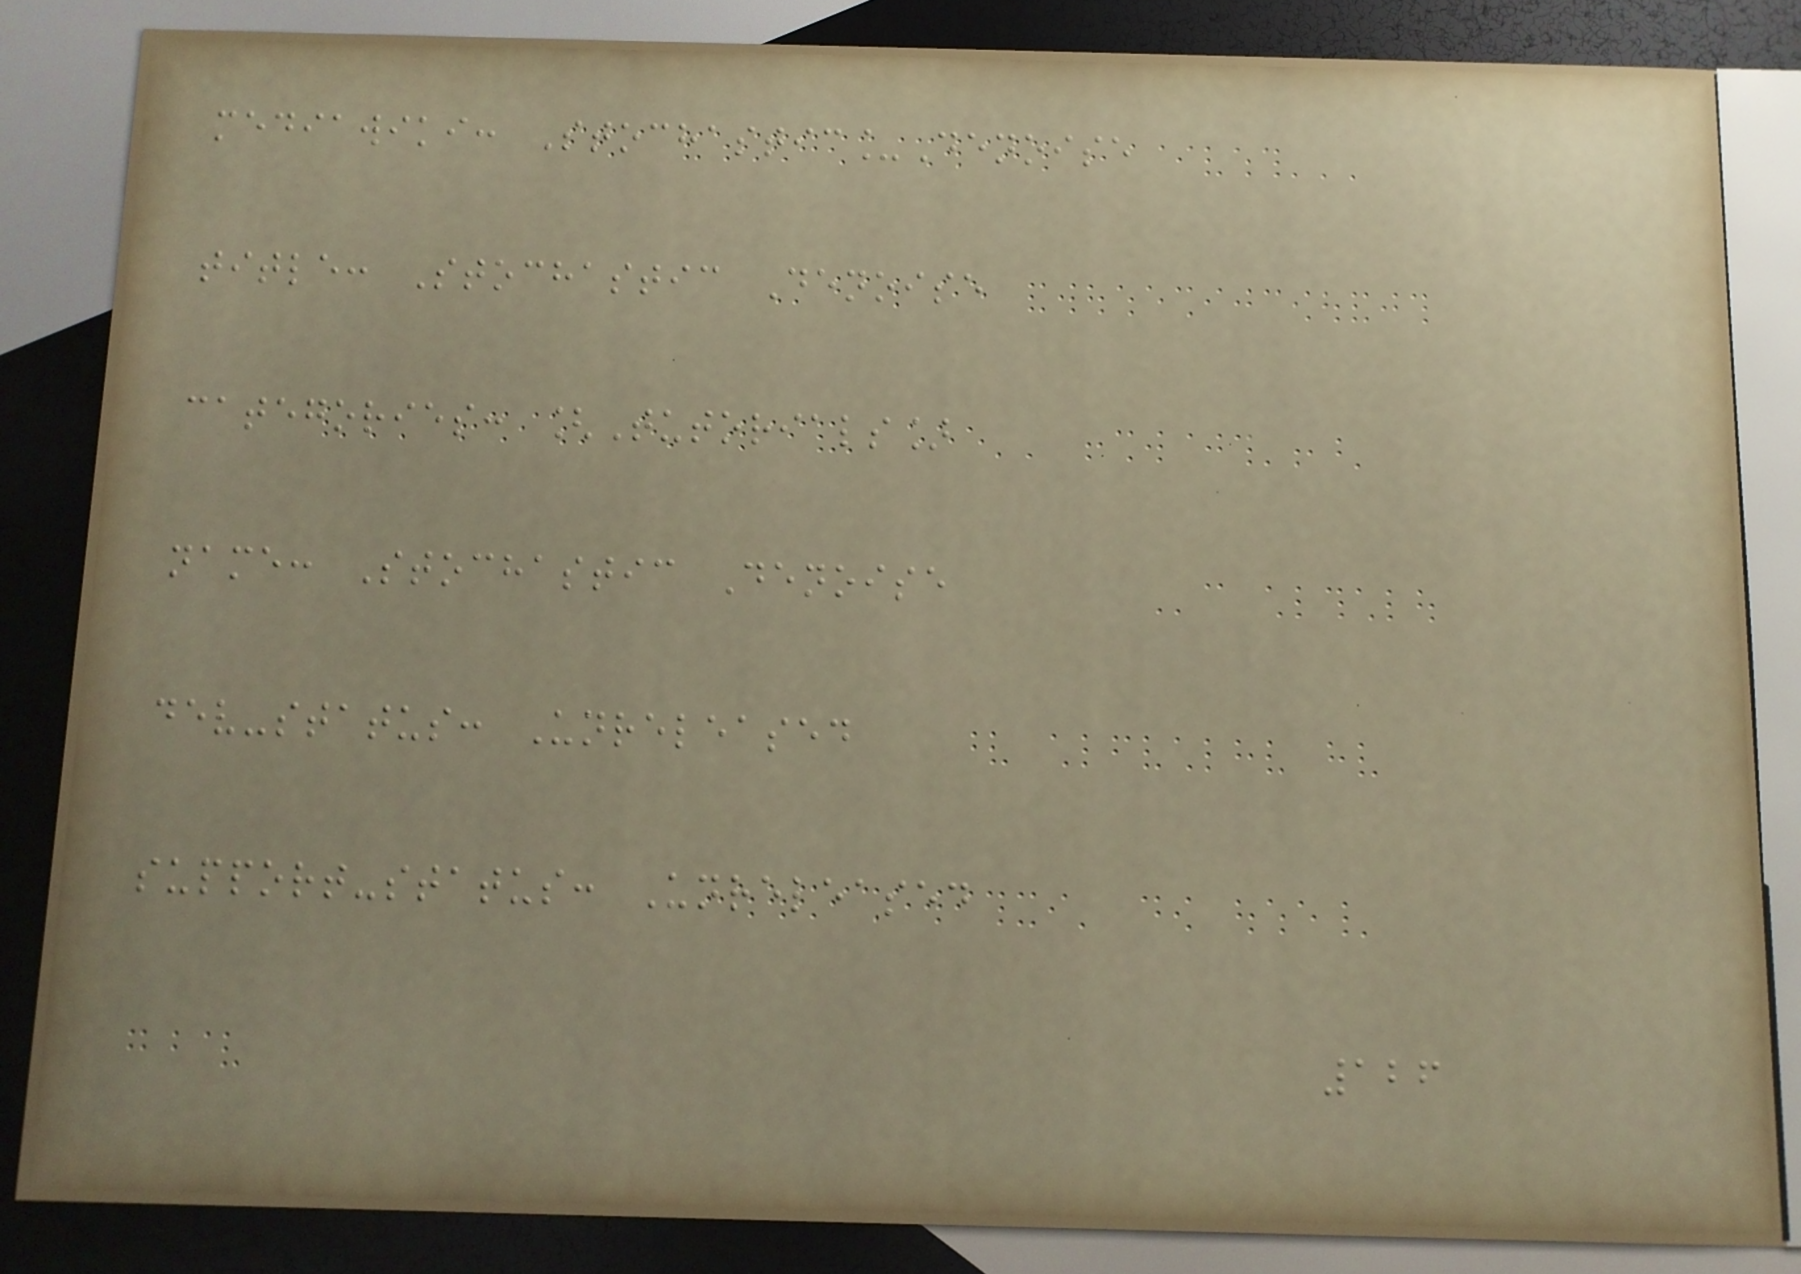mediawiki: Stochastic_Denoise
title: Stochastic Denoise
categories: [Tutorials]
name: Stochastic Denoise
dev-status: Unreleased
support-status: Unreleased
126
